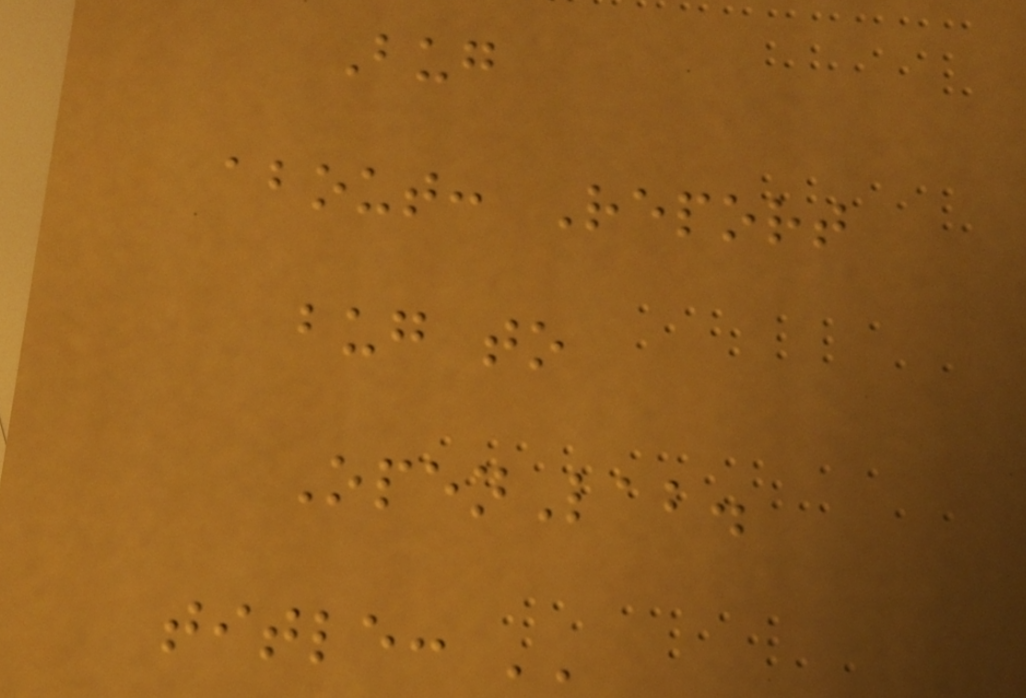Bug
about: Report
bug to
OpenLab.
title: ''
